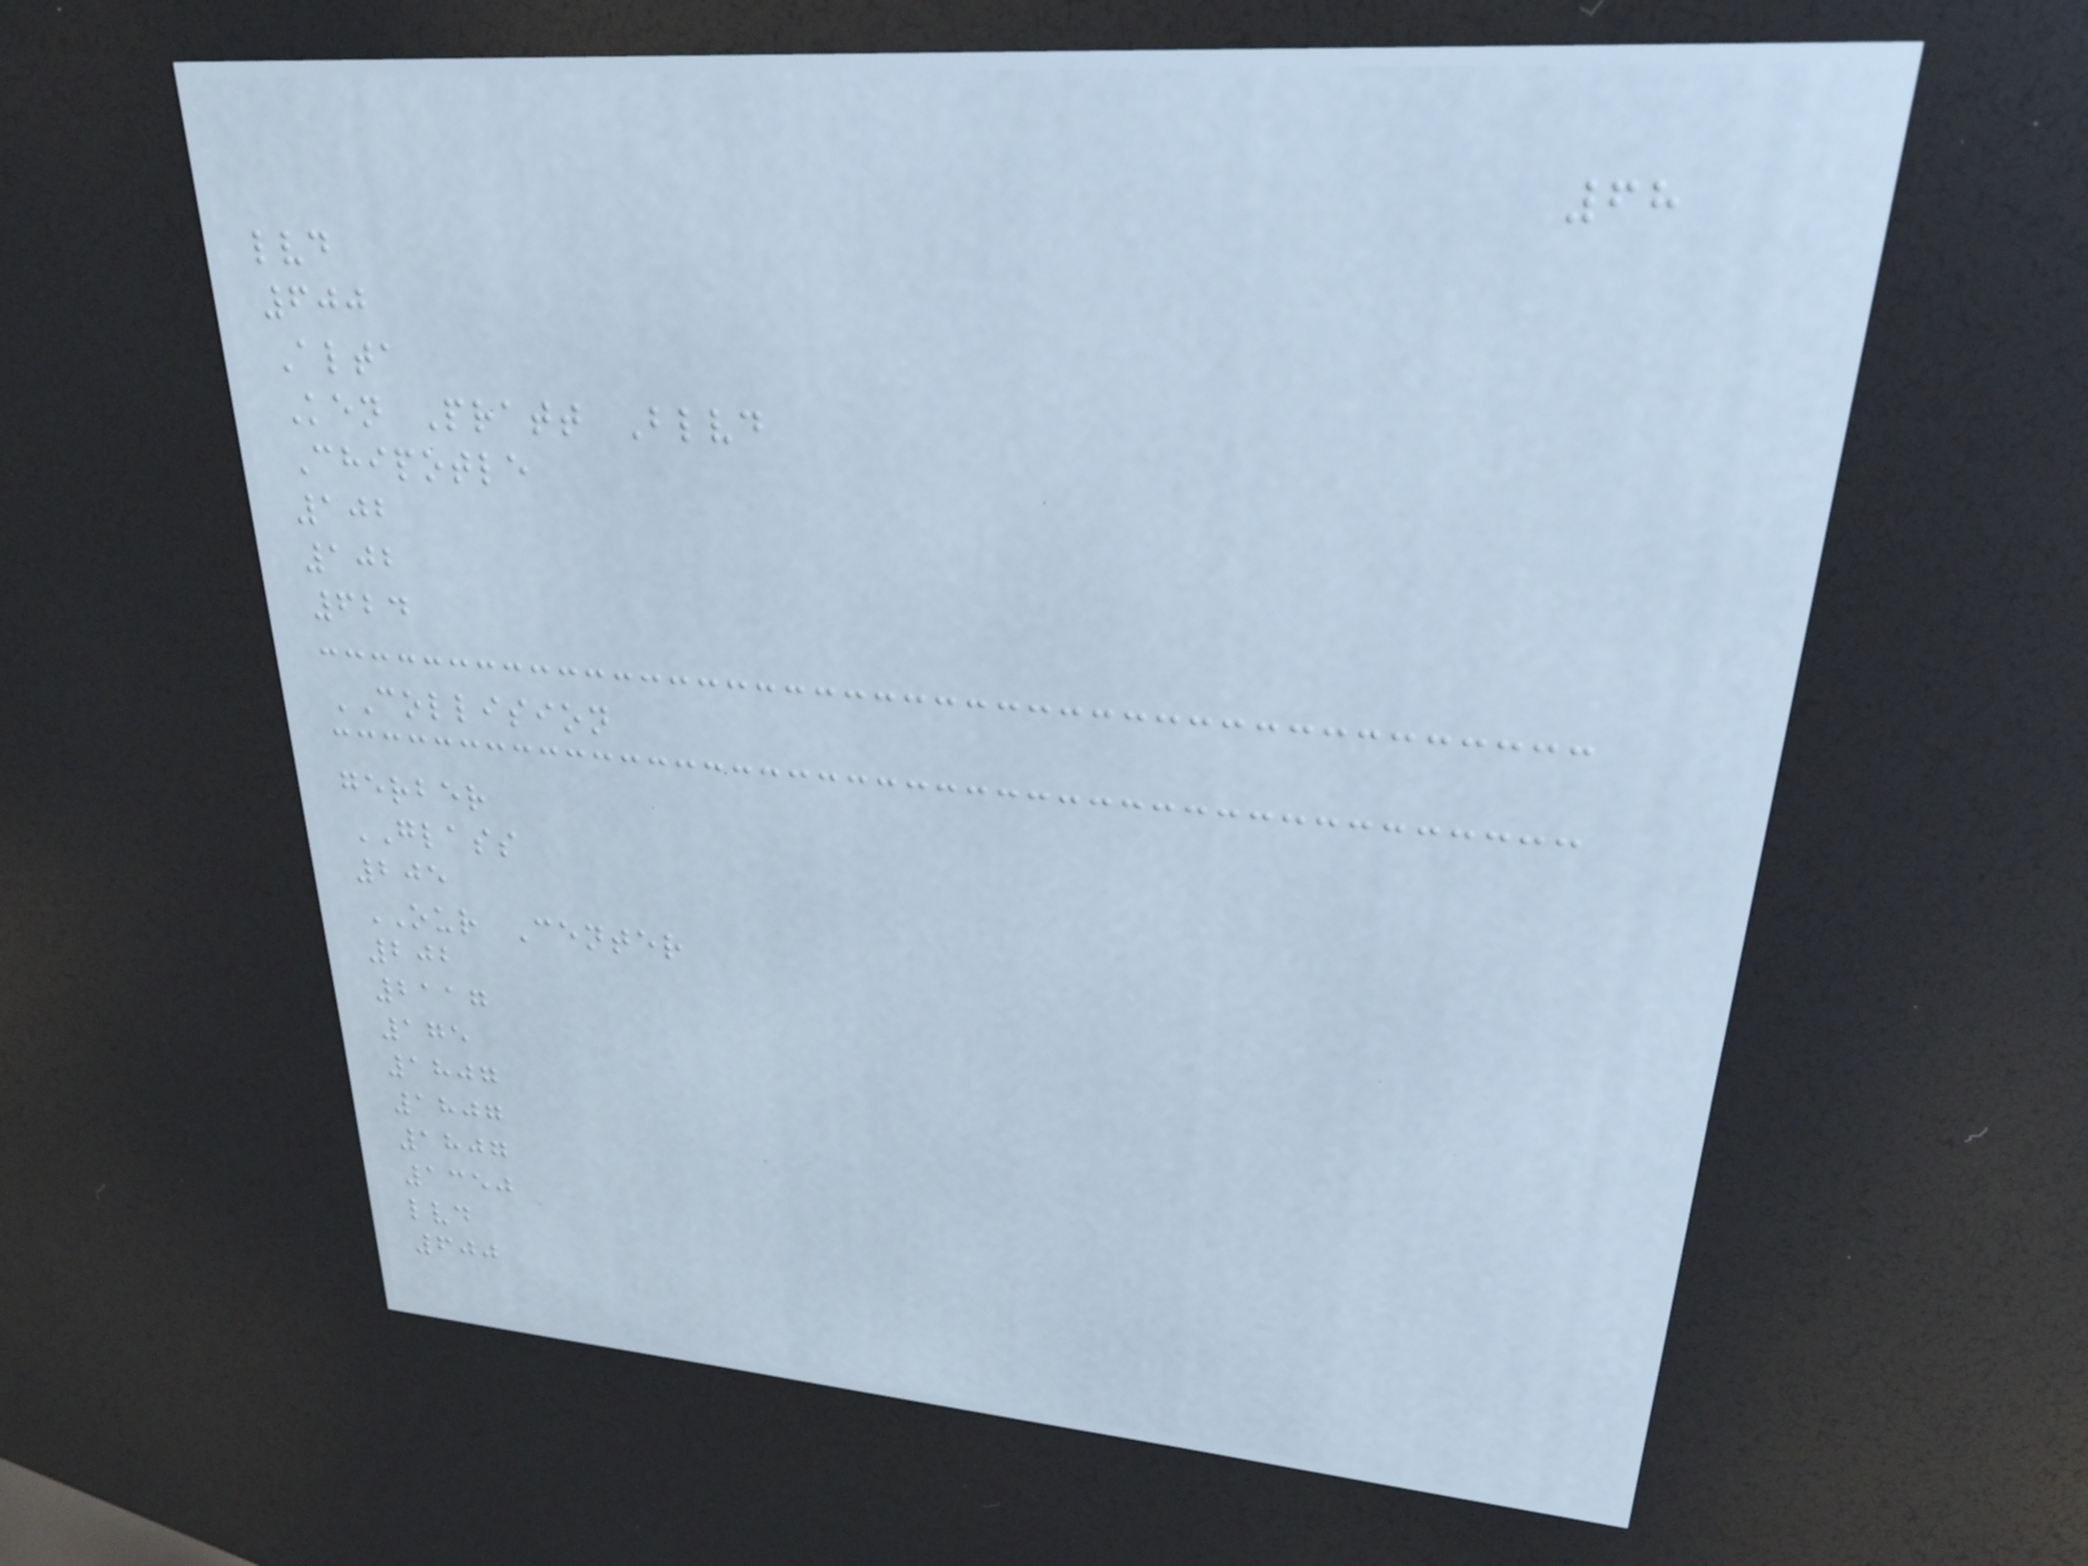68
lvd
600
Alta
Ken Pratt Blvd
Chipotle
102
102
624
COLLISION
gerber
GLASS
205
OUR Center
202
2117
175
1807
1807
1807
1350
lvd
600
